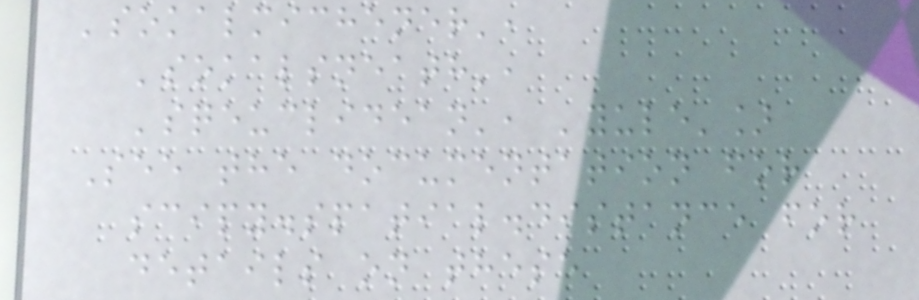'sokalmichener',
'sokalsneath',
'sqeuclidean', 'yule']
See the documentation for
scipy.spatial.distance for
details on these
